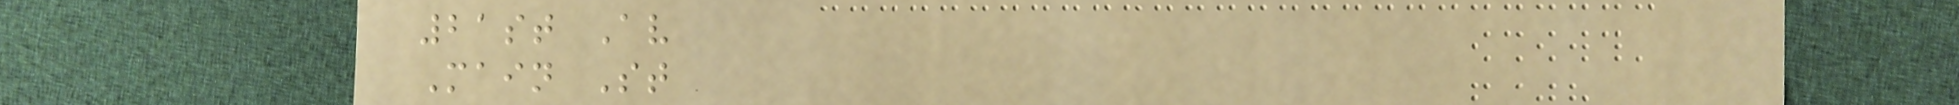21st Av
Main St
